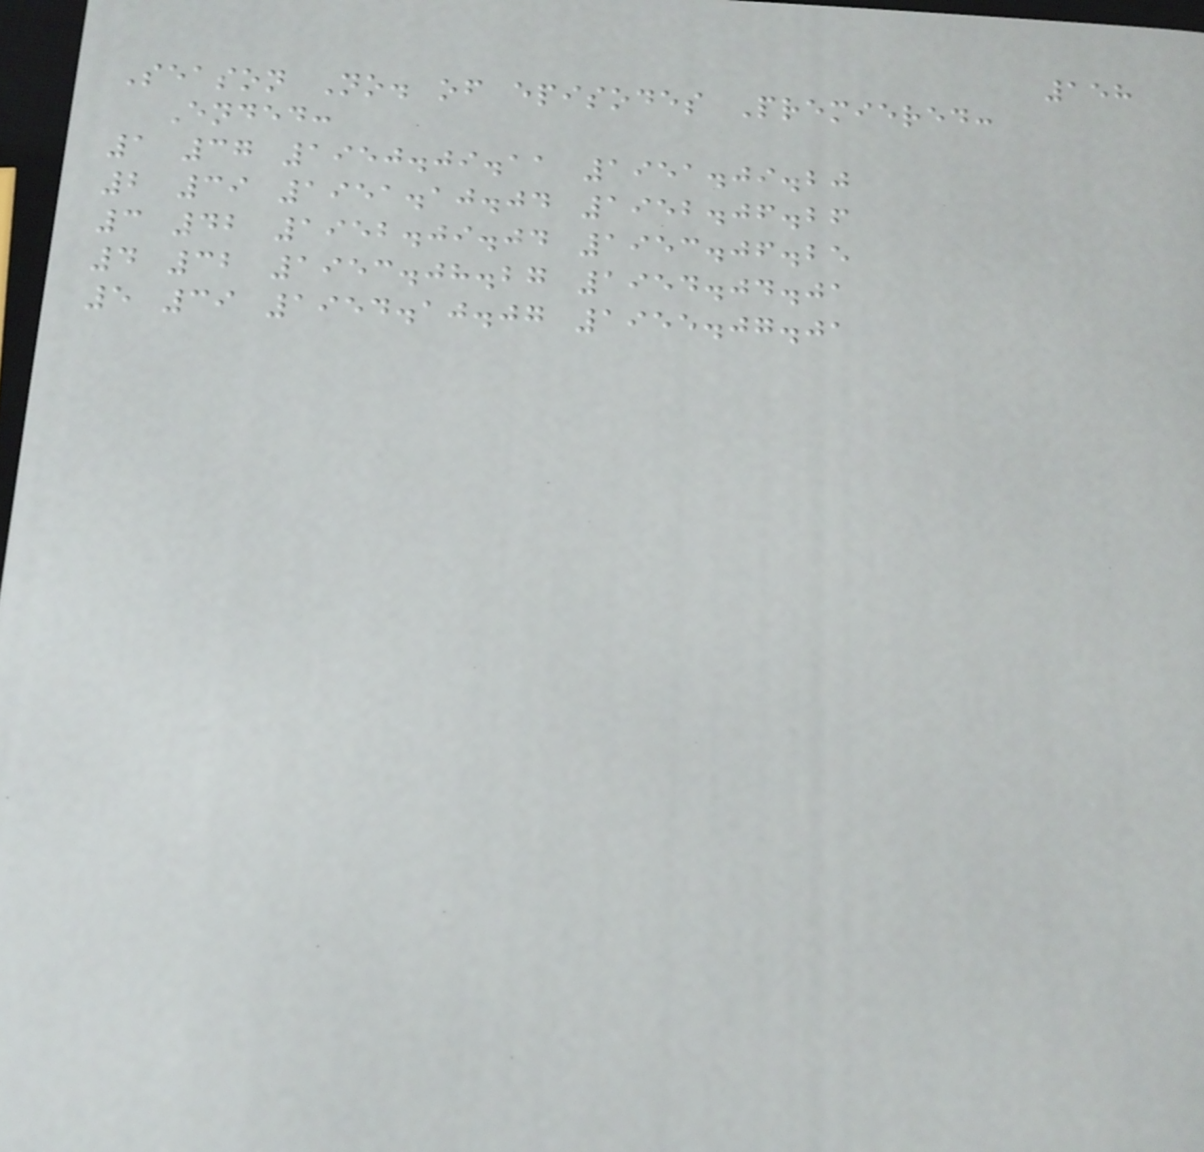158
Season No. of episodes Premiered:
Ended:
1 37 1950.09.11 1951.09.20
2 39 1951.10.04 1952.06.26
3 42 1952.09.04 1953.06.25
4 32 1953.08.27 1954.04.01
5 39 1954.10.07 1955.07.01
